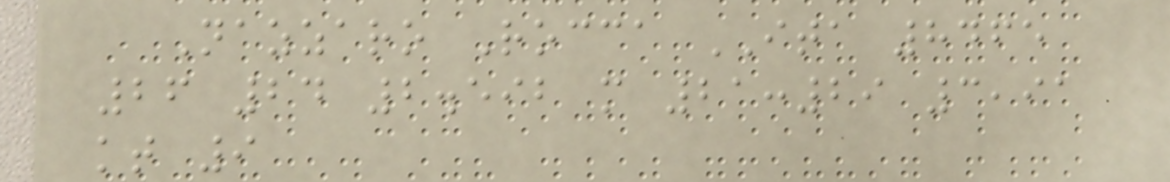Nazzaro Rocca ITA 8465
26 24 2.592 m 21:29 3,91
kt 9
